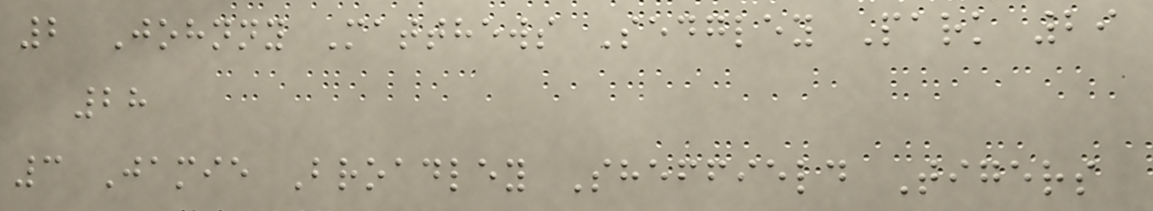2 Johnny Matthews Sedgley Park 29
28
3 Jamie Broadley Sheffield Tigers
